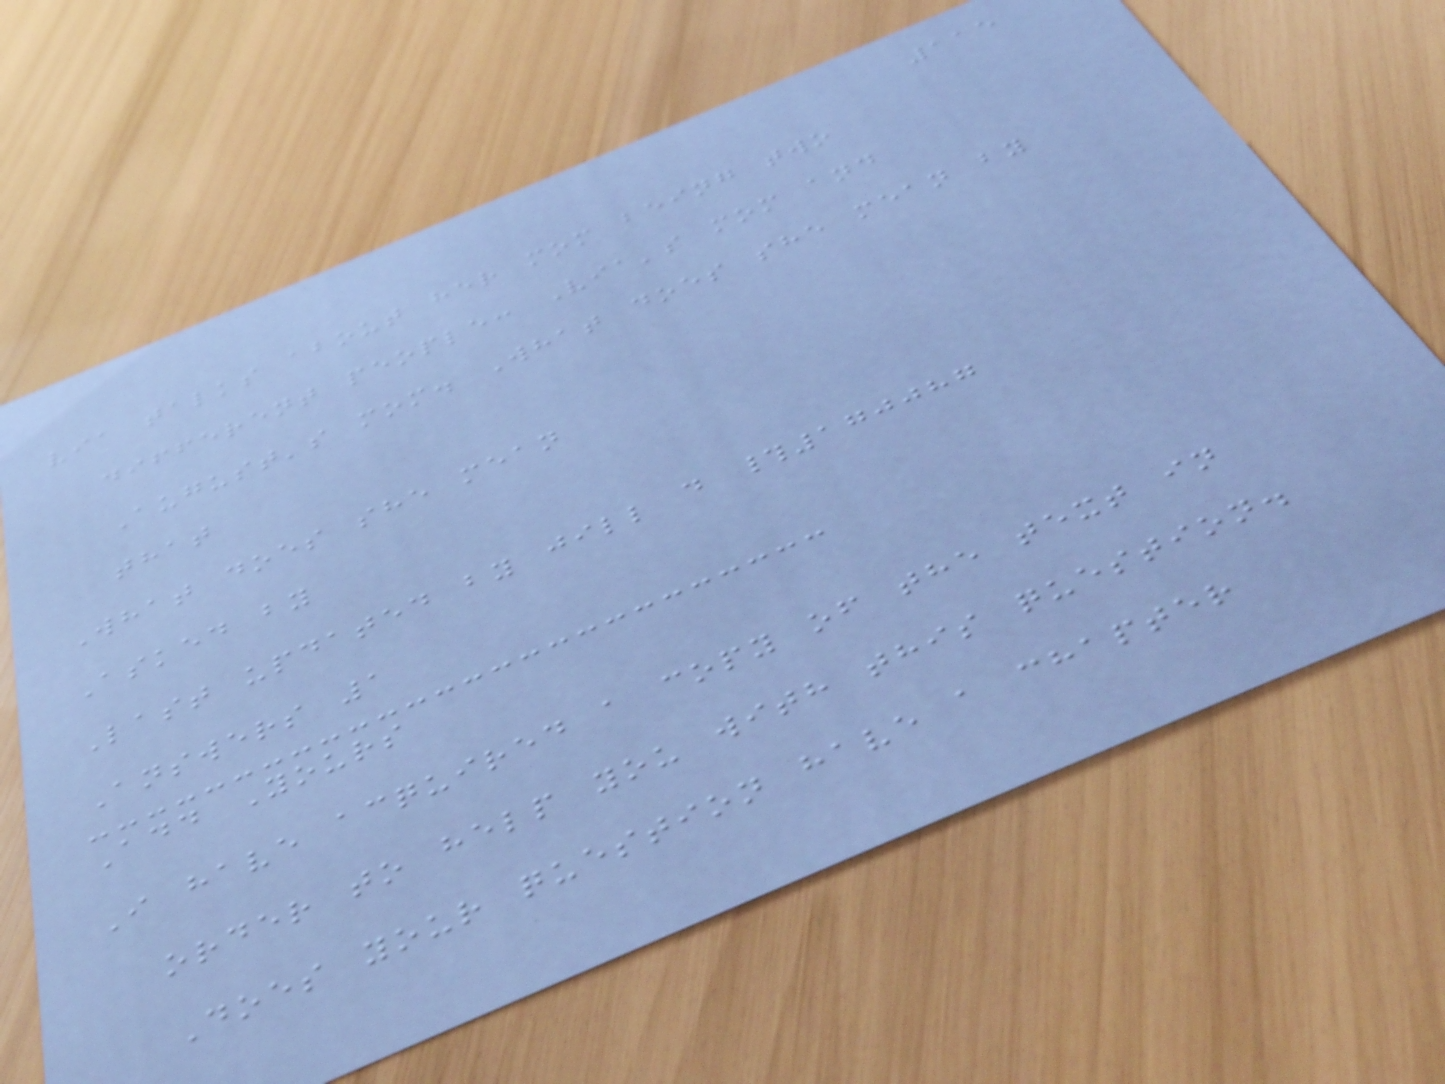115
via talks about her mom being two
different people: Via's mom and
August's mom. What does she mean by
that
What does she mean
Asked by
Last updated by jill d #170087
Answers 1
Add Yours
I have acquired a copy of the text in
order to help you with this question.
Does your question have a chapter
